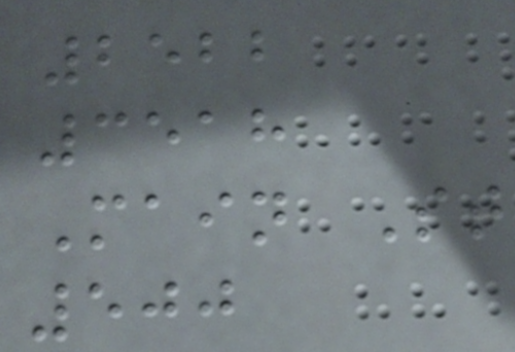2522
3518
Main St
500
